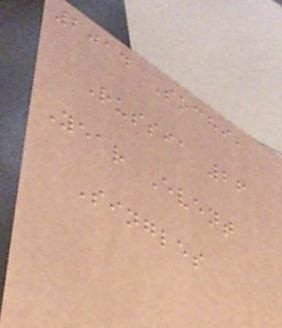2014 Sochi,
Russia 26
Year Event
Singles
